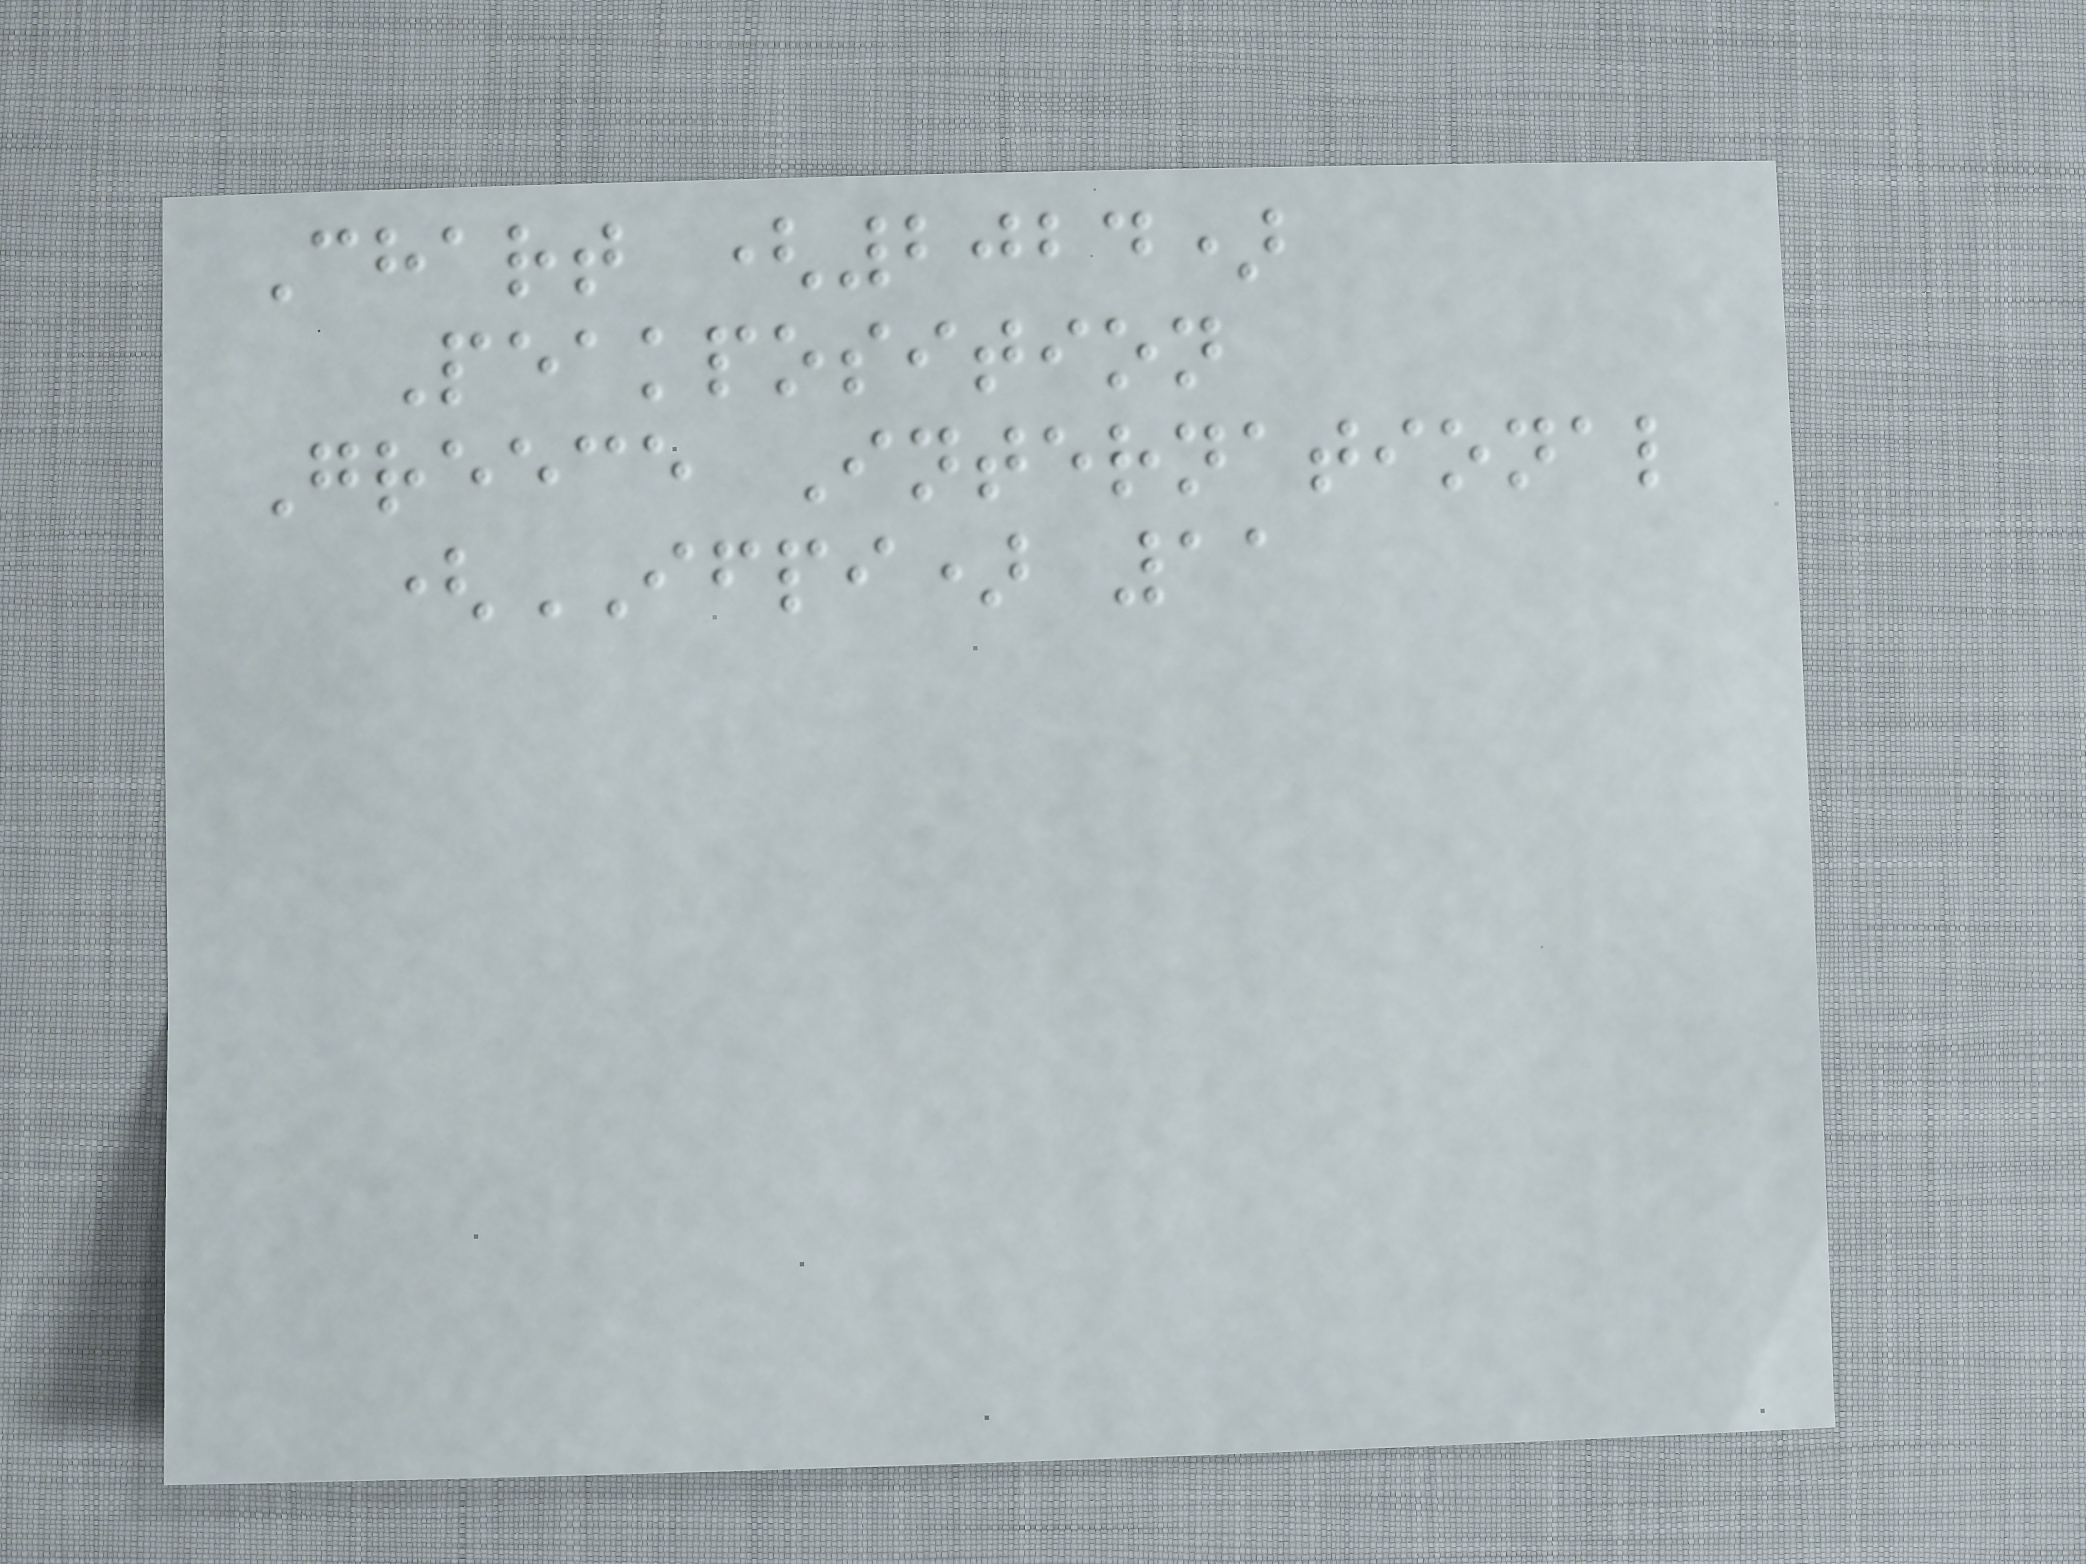Chart (2024)
Peakposition
Greece International
(IFPI) 11
